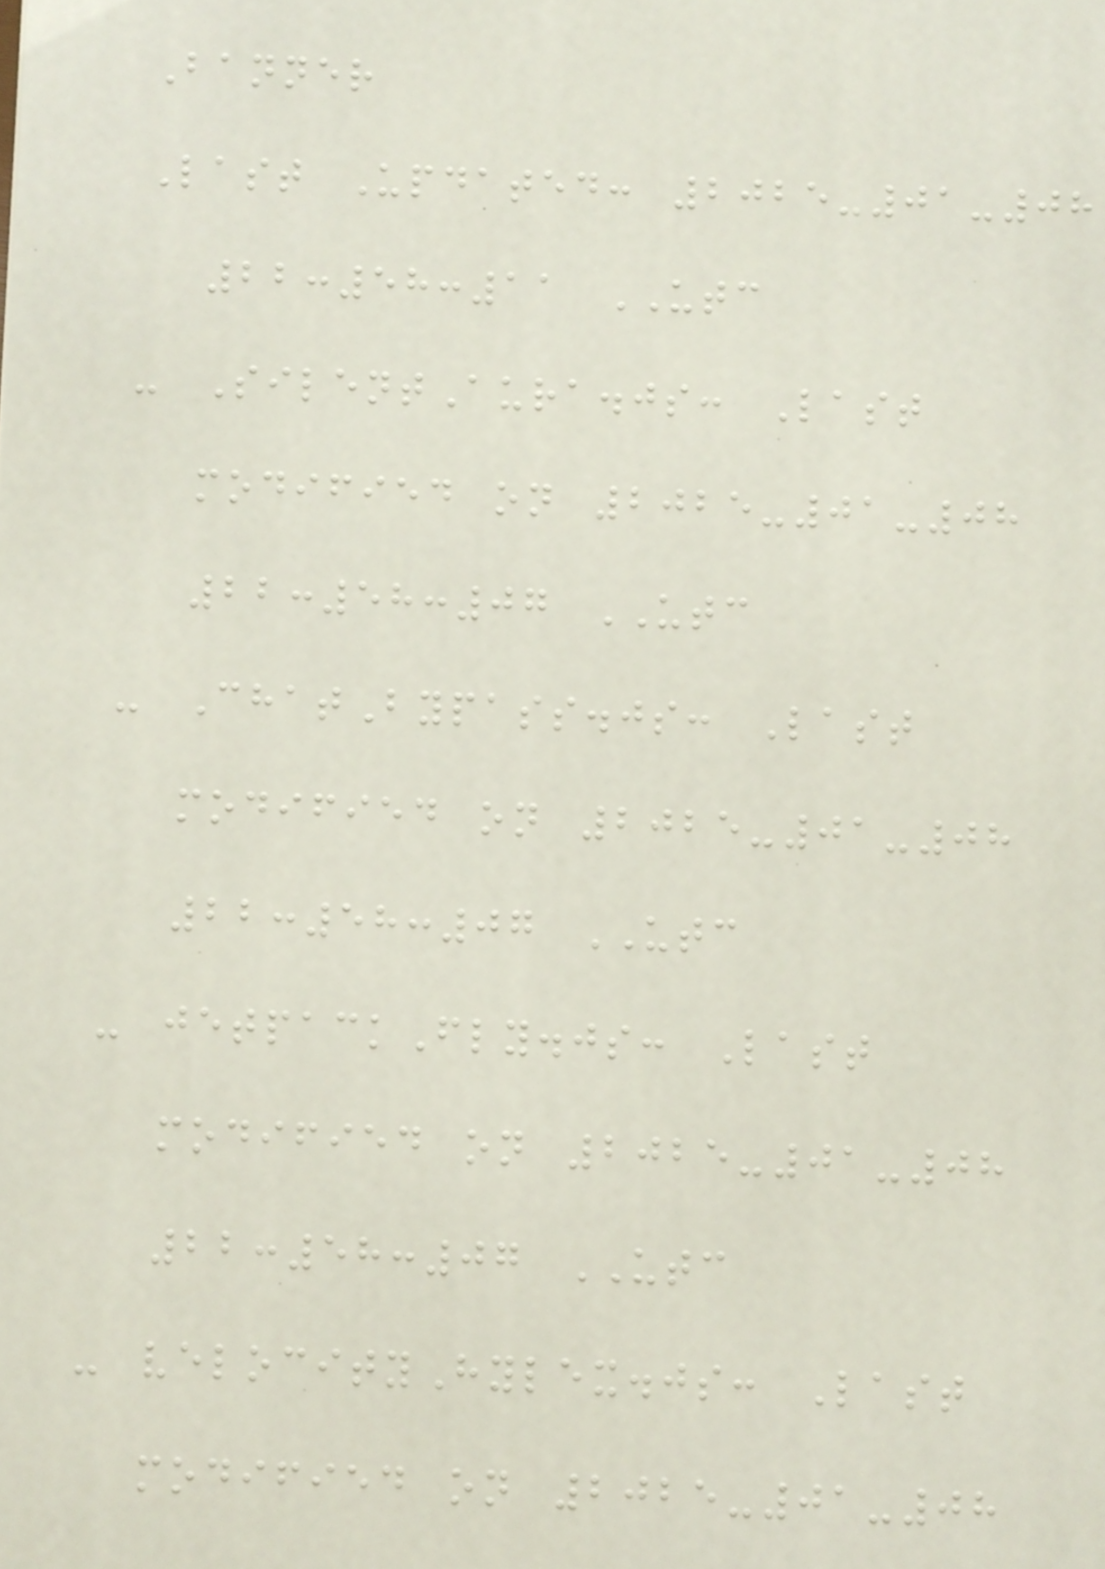Banner
Last Updated: 2025-01-08
22:58:11 UTC
- SilentAura.js: Last
modified on 2025-01-08
22:58:07 UTC
- ChatBypass.js: Last
modified on 2025-01-08
22:58:07 UTC
- jetpackFly.js: Last
modified on 2025-01-08
22:58:07 UTC
- velocityHylex.js: Last
modified on 2025-01-08
